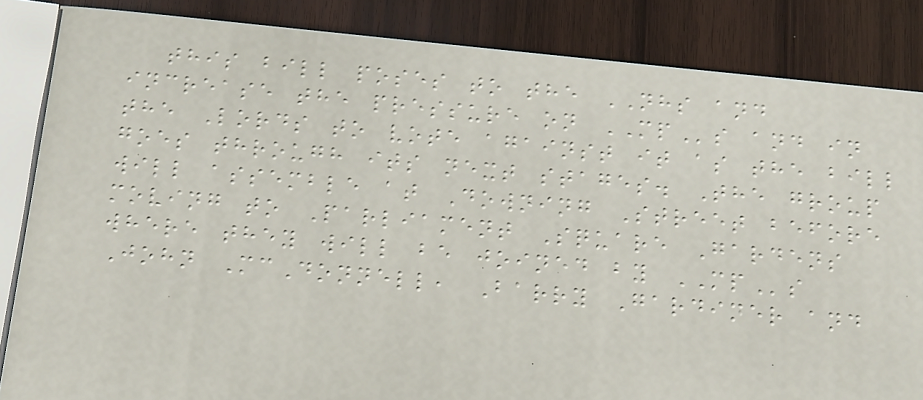this bill poses to the NHS and
increase the pressure on MPs and in
the Lords to vote against it as the bill
goes through its next stages. The group
will assemble at Downing Street before
moving to Parliament Square Gardens
where they will be joined by MPs
John McDonnell, Barry Gardiner and
